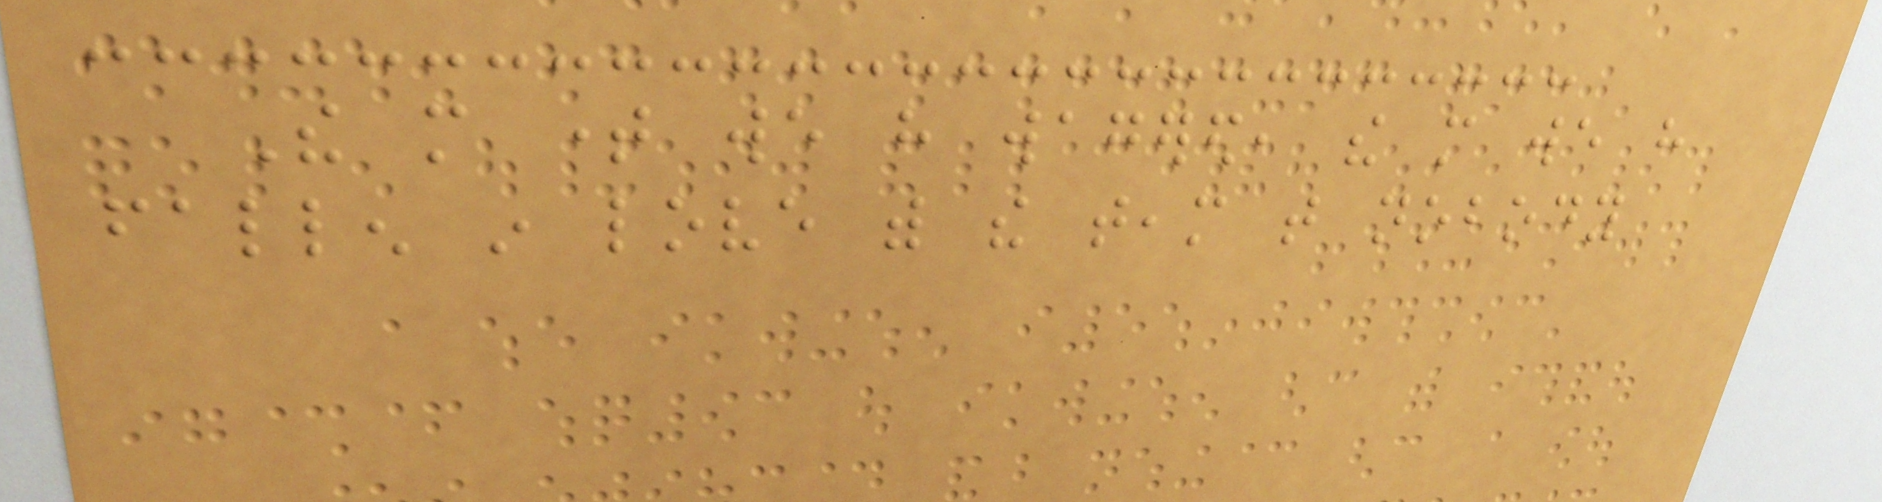The more time we have wagered, the more we have
fallen in love with the team that nobody
